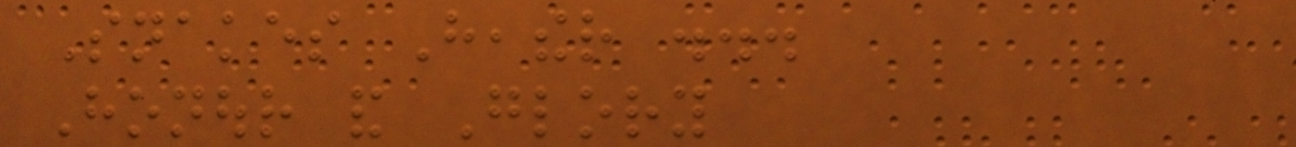Snakes Heather ...
Honour and Glory
